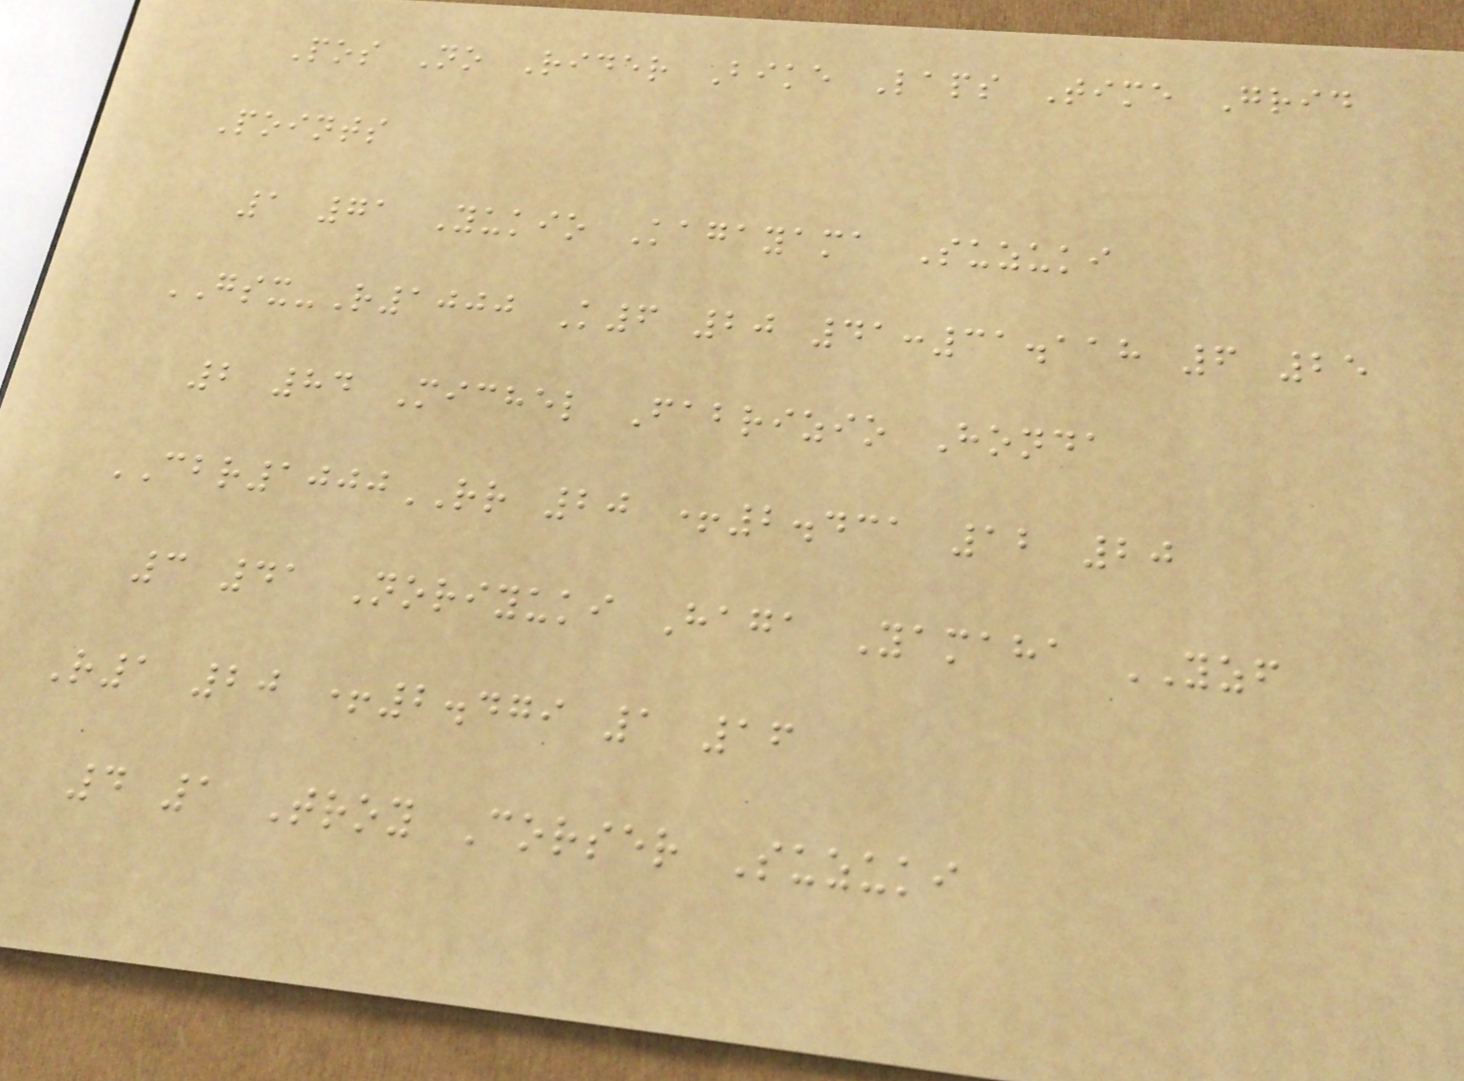Pos No Rider Bike Laps Time Grid
Points
1 71 Yukio Kagayama Suzuki
GSX-R1000 K6 20 41:31.118 6 25
2 84 Michel Fabrizio Honda
CBR1000RR 20 +2.431 12 20
3 41 Noriyuki Haga Yamaha YZF
R1 20 +2.479 1 16
4 1 Troy Corser Suzuki
